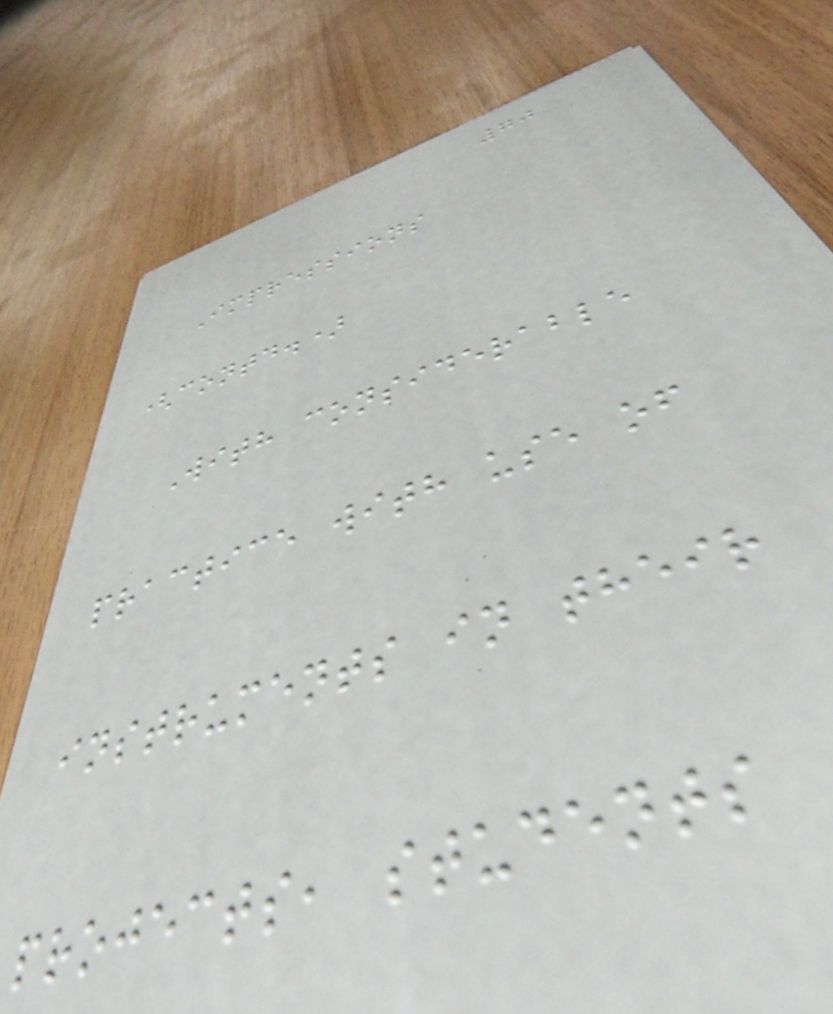70
Impressions
(contd.)
With considerable
practice with use of
instruments in their
projects, students
